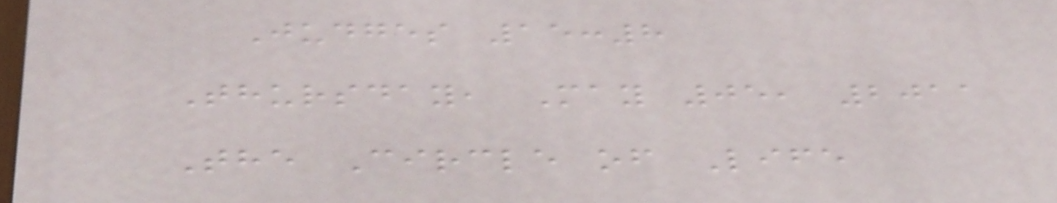Judges 15:8
Thursday, May 05, 2011
The Circle of Life
